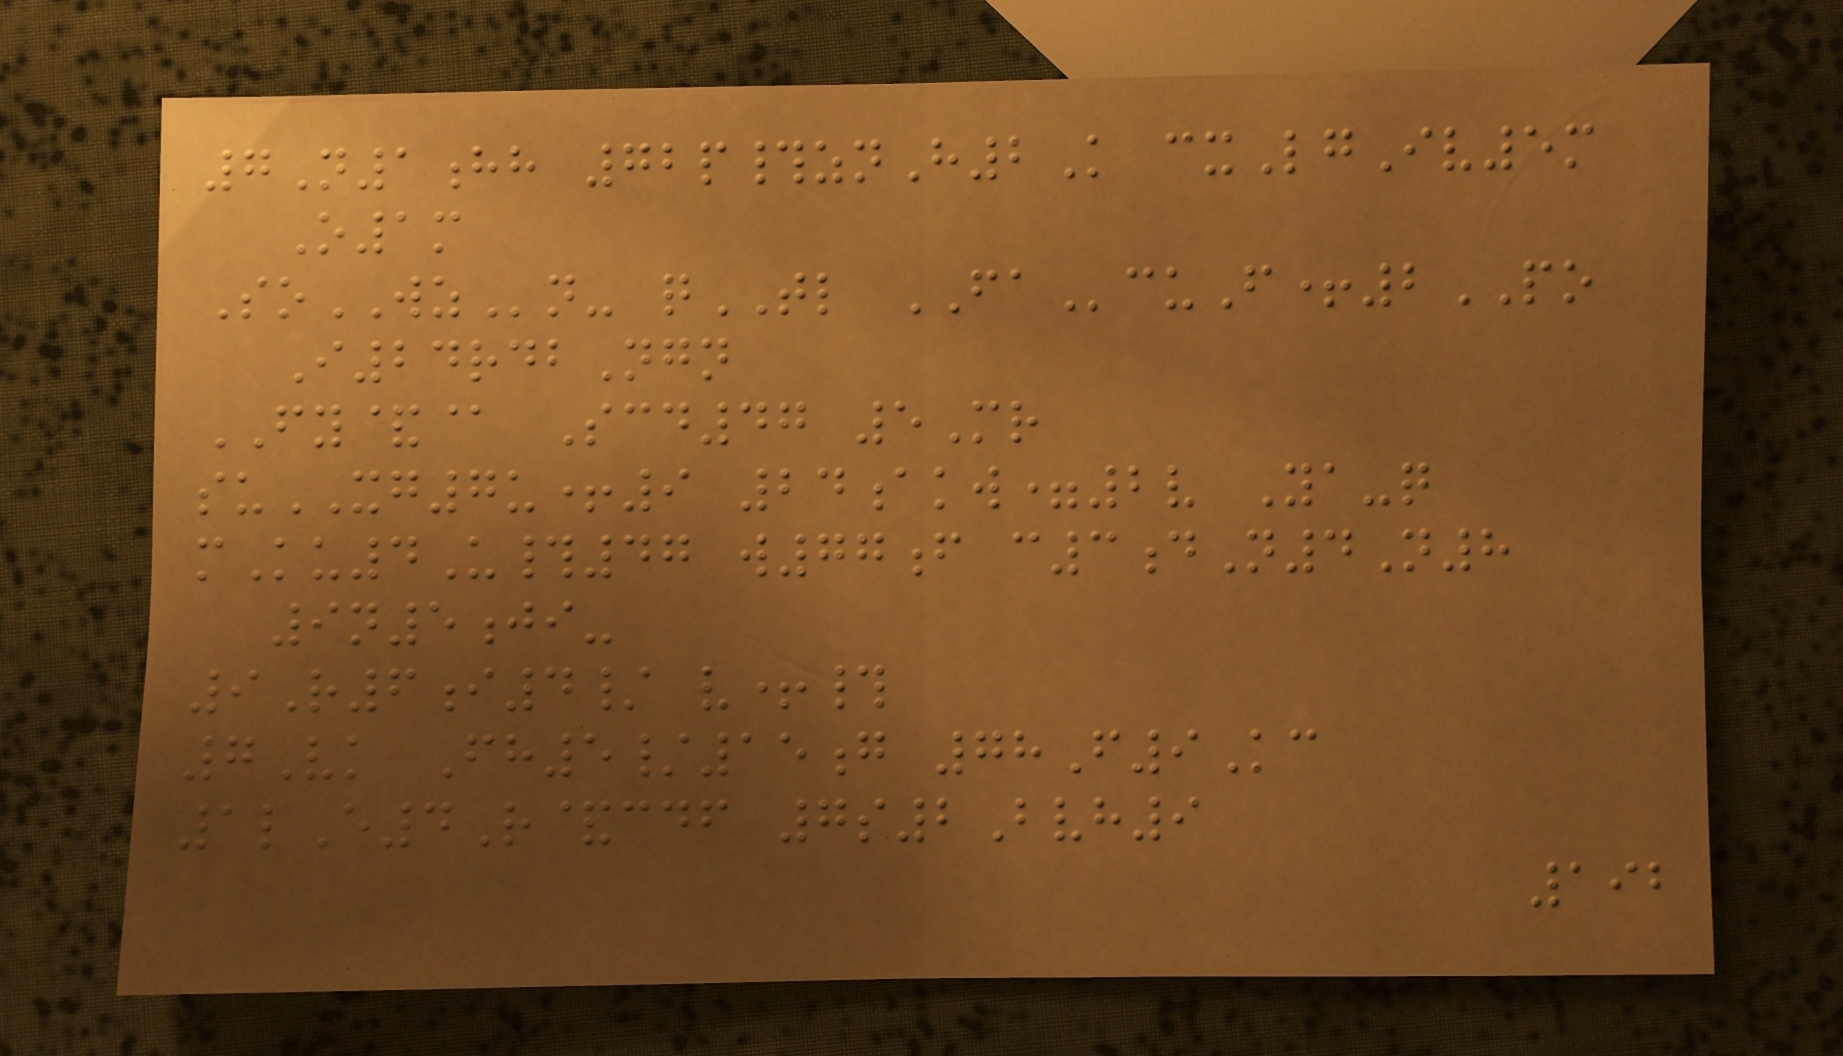7N1hh 72p#znH2K cxLgIv5m
O1m
SoWZn- qTL FAcuF+2PO
I24rdbNgn
FY&@ Scd47 5Mr
suXG7u+9 24akw=2v Ya-q
mKu4U#47 w77f c3dN4N8
9n5ji-
9R6i4/ v+#
7Vk Fh5/15g 78F9Kc
1lE4R&cdf 7s2Bvh9
192
